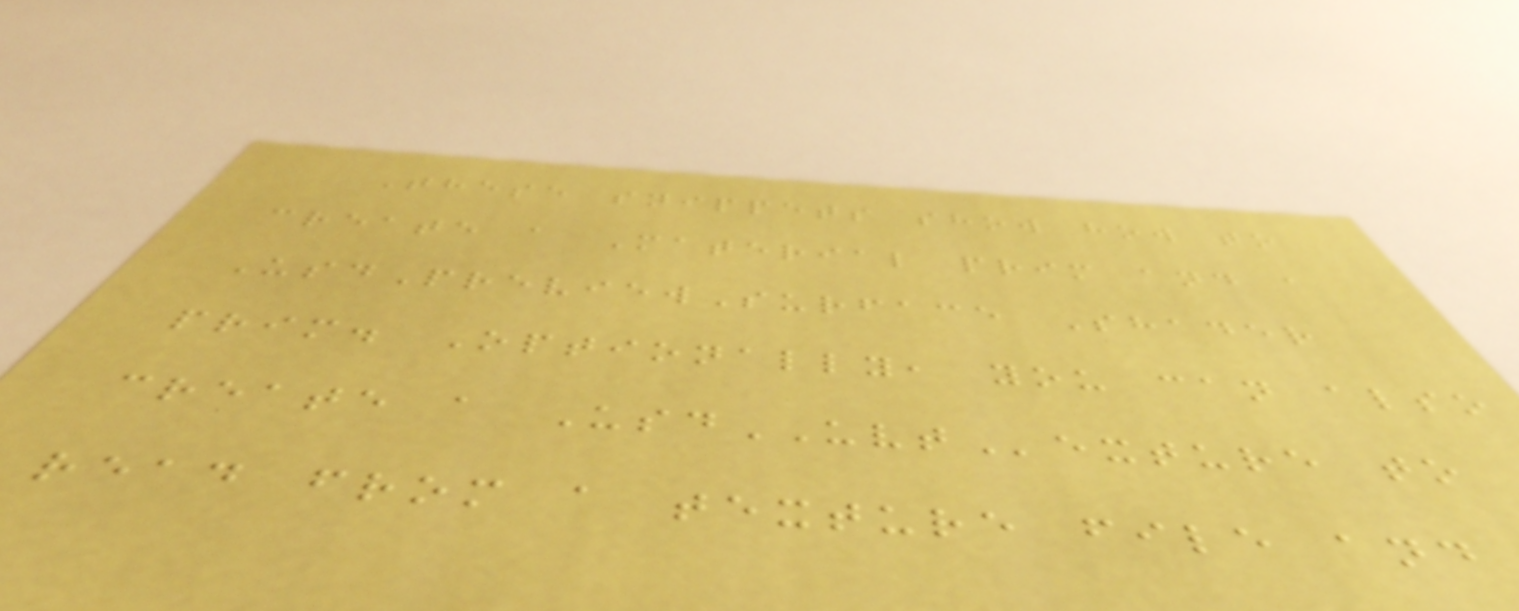These snippets show how to
create a Material prim and a
UsdPreviewSurface Shader
prim. Optionally, you can also
create a UsdUVTexture to
read from a texture file and
